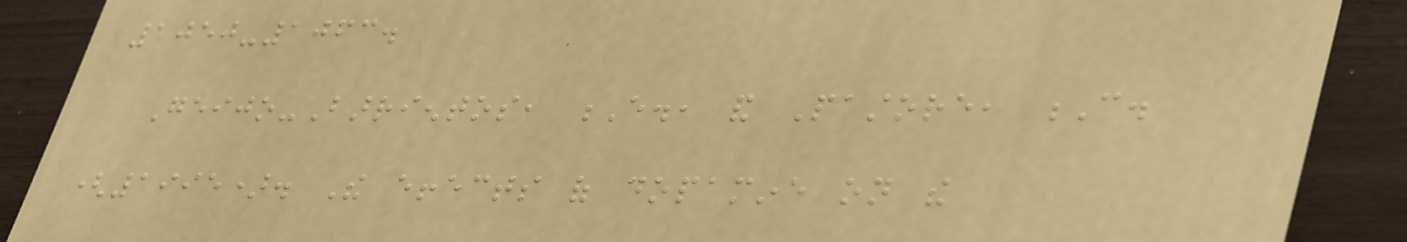1050-1063.
Geijo-Barrientos, E., and Pastore, C.
(1995). The effects of dopamine on the
